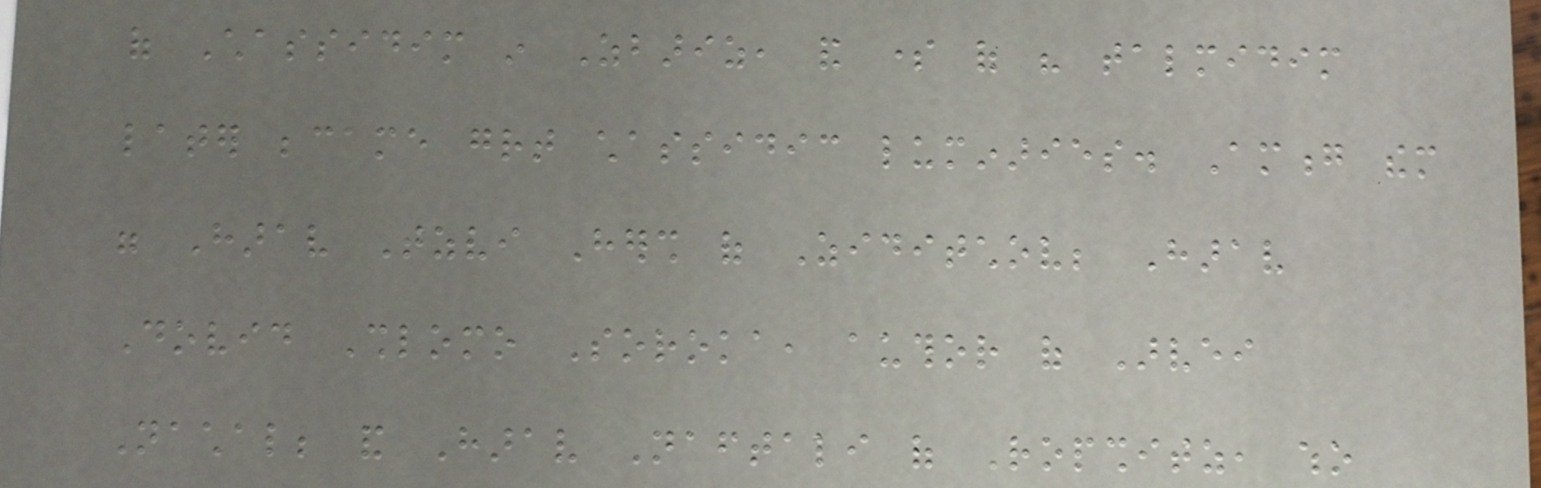of Chassidim in Zbariz, and some of his talmidim
later became great chassidic luminaries. Among them
were Harav Tzvi Hersh of Ziditchov; Harav
Dovid Shlomo Soroka, author of Arvei
Nachal; and Harav Naftali of Ropshitz, who
